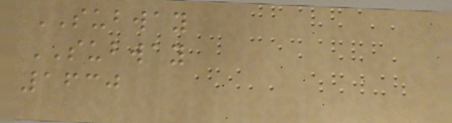SUBWAY
SUBWAY
1630
